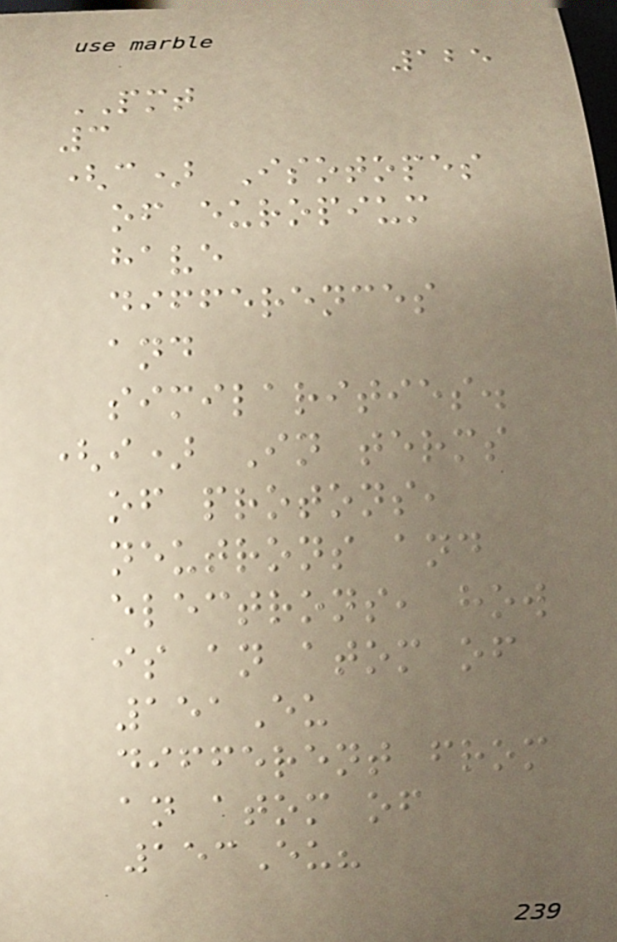125
PMT
3
(c) Isotopes
of europium
have
differences
and
similarities.
(i) In terms
of protons,
neutrons and
electrons, how
is an atom of
151Eu
different from
an atom of
153Eu?
